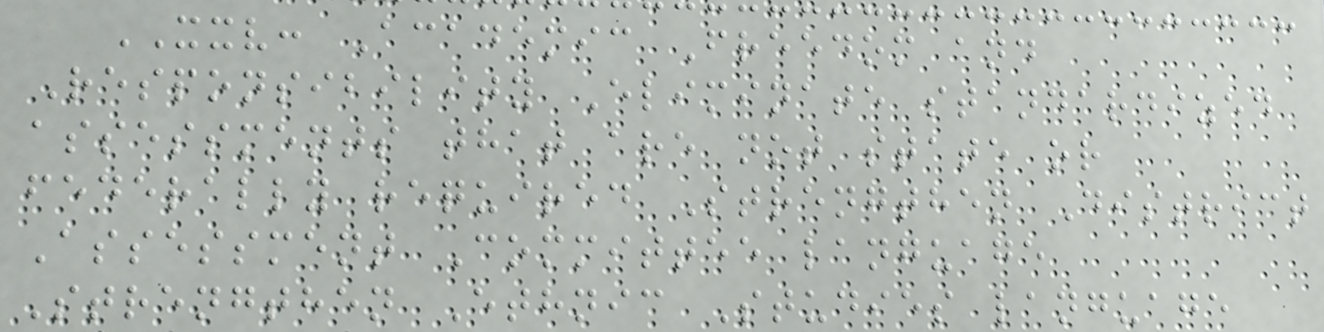XXV: Academic Freedom and
Responsibility Eliminate standardized
assessments that are not state or
federally required Strengthen District
Assessment Committee language
Strengthen Ethnic Studies language
